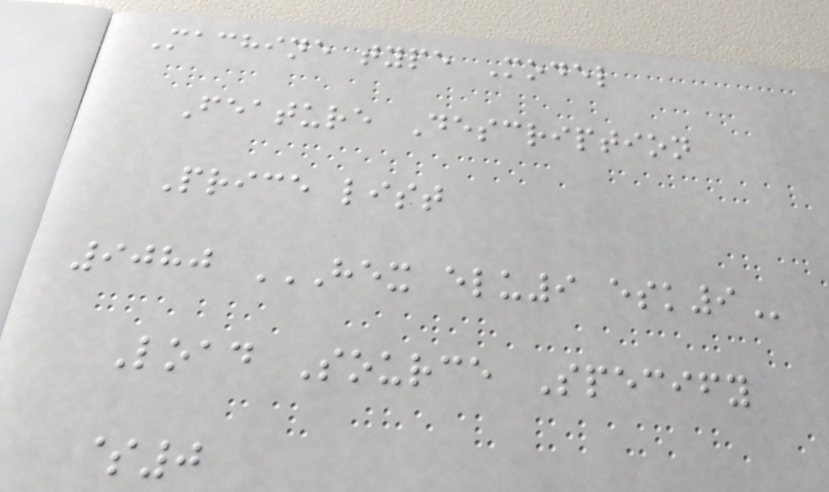Machine type Model
Feature Description
Price list
9080 HEX ELU9 ESK9
Load Source Specify
$0
